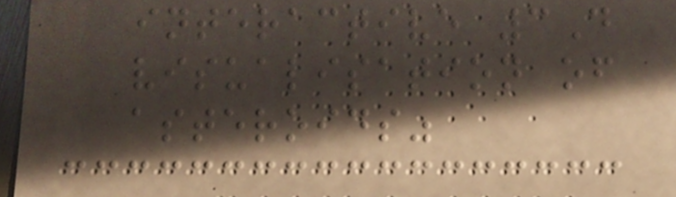interactive 3D
visualisation of
asteroids"
